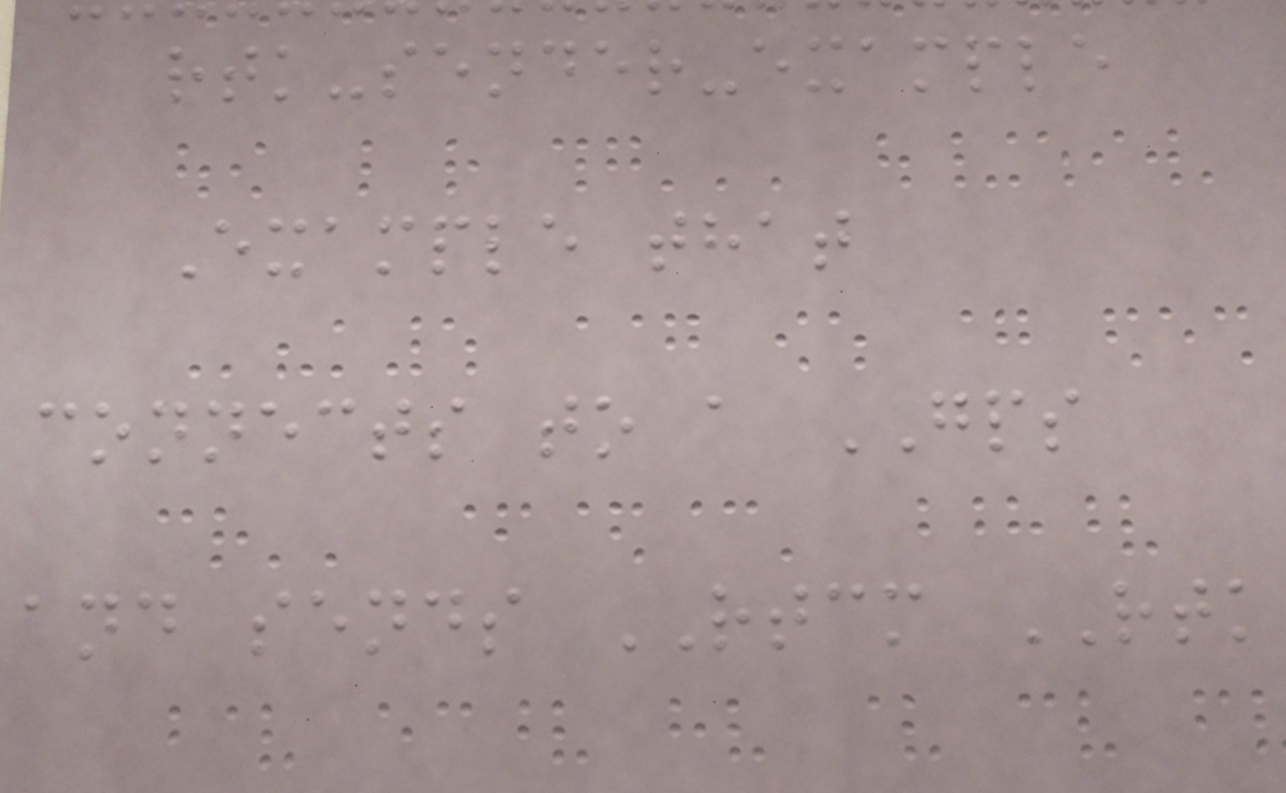rtk-sender-example
Example that
connects to a GPS
and sends RTCM RTK
